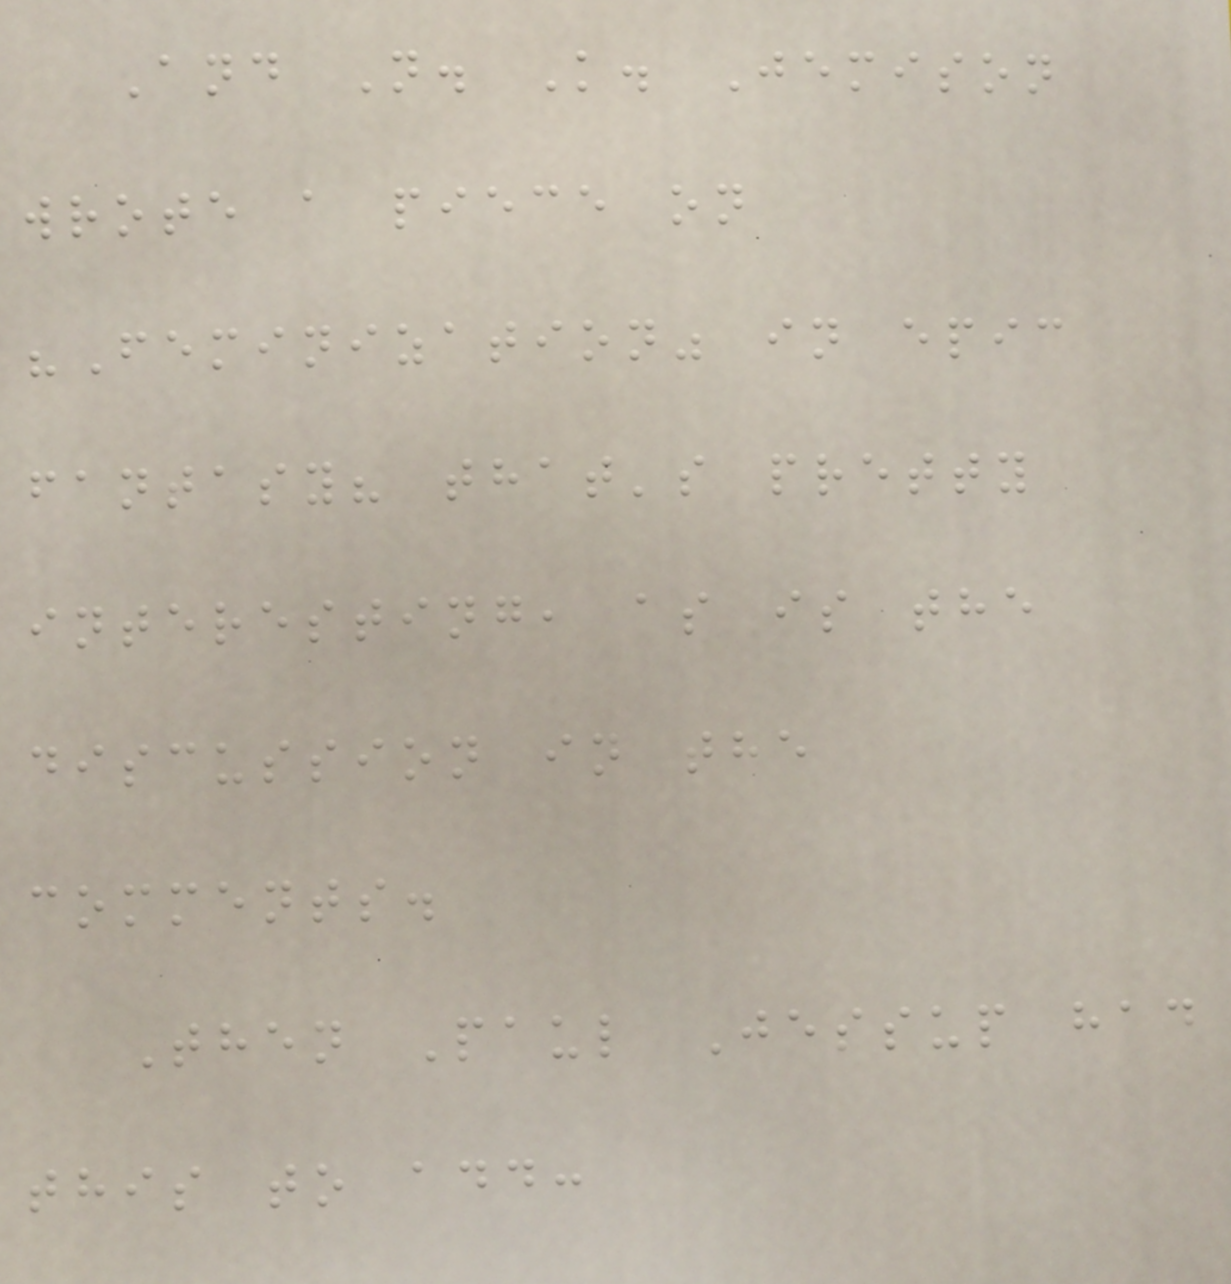And N. K. Jemison
wrote a piece on
"Feminization" in epic
fantasy? that's pretty
interesting, as is the
discussion in the
comments.
Then Paul Jessup had
this to add:
